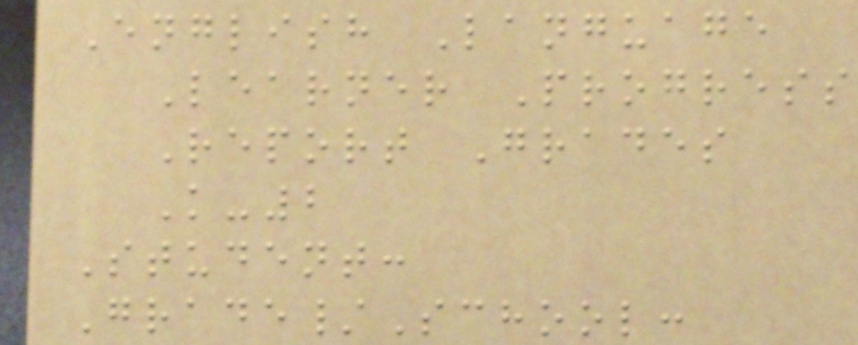English Language
Learner Progress
Report Grades
K-2
Student:
Grade/School:
